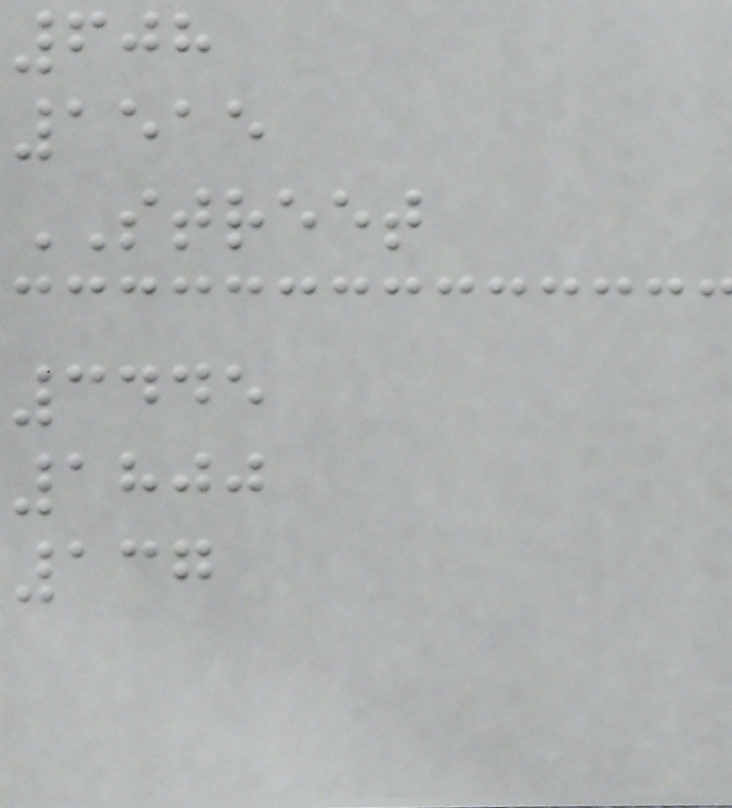608
1515
STREET
3445
1800
137
